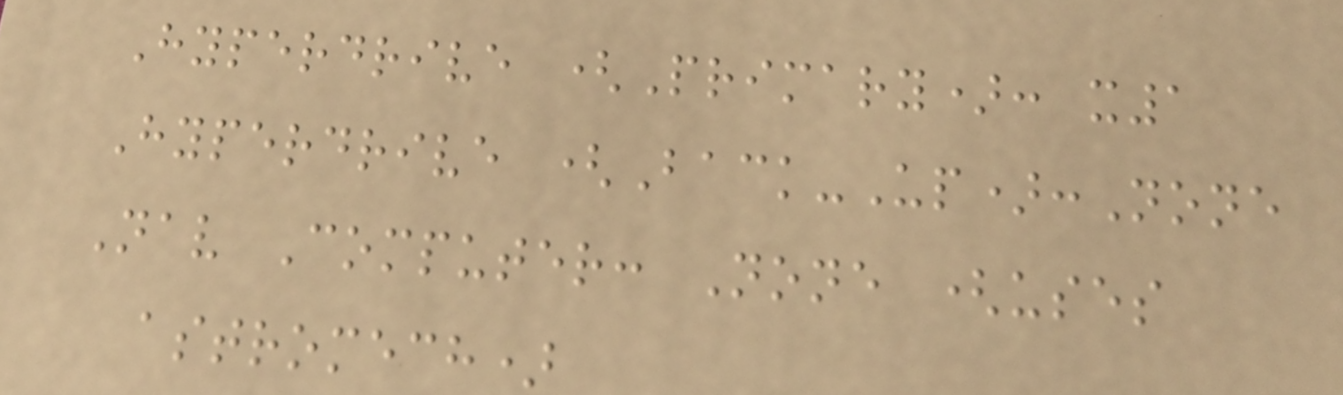Hyperdrive (Primary): x1
Hyperdrive (Back-Up):None
Nav Computer: None (uses
astromech)
